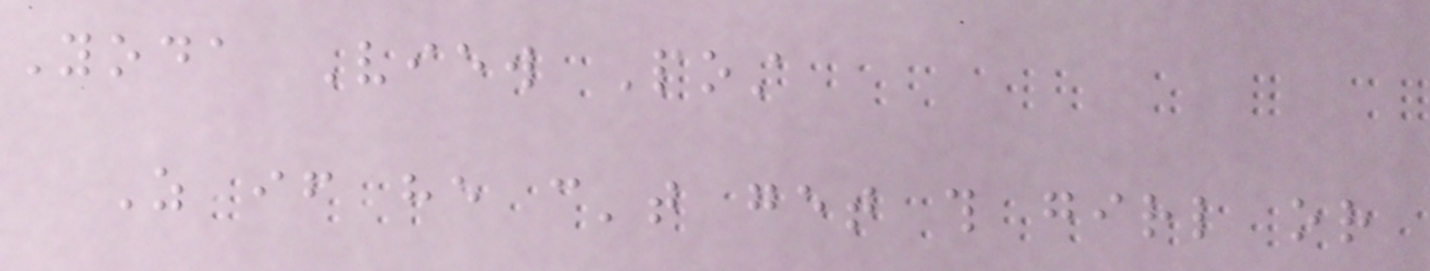Yoda View Post
As if he can't get this girl or
